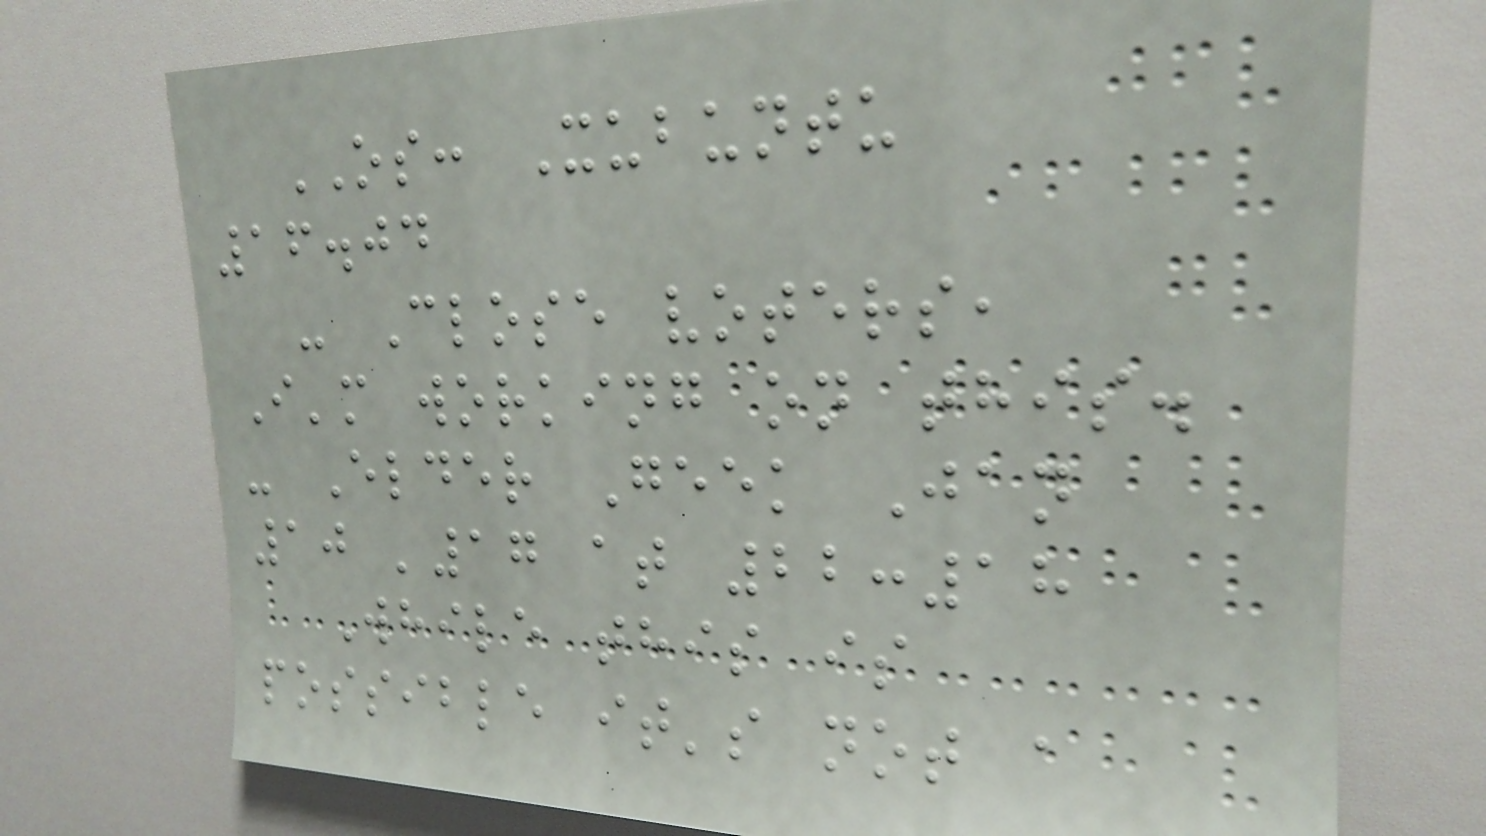OS: Xubuntu
16.04
- Close voters,
I'm working on this.
- Elder Geek Jan
10 '17 at 22:18
While this is
possible it's not a
